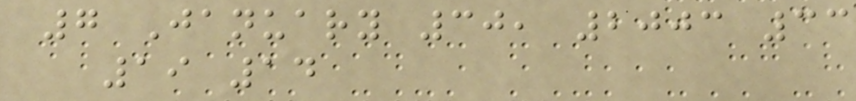7 January 30, 2003 33
19 14
